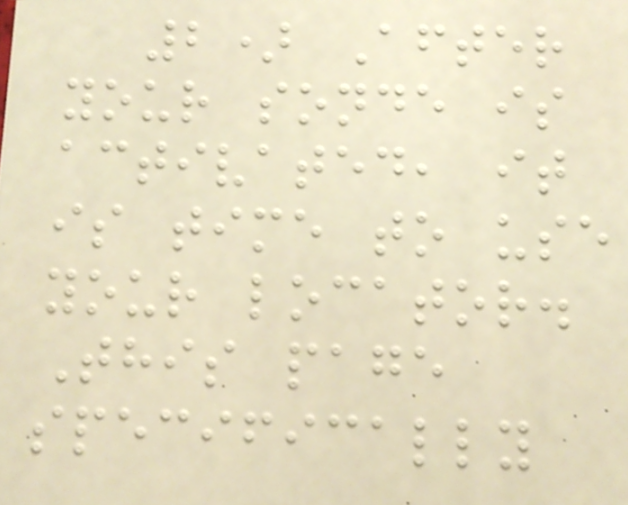2) After
your sonde is
activated, it
is time to use
your locator.
This page
specifically
